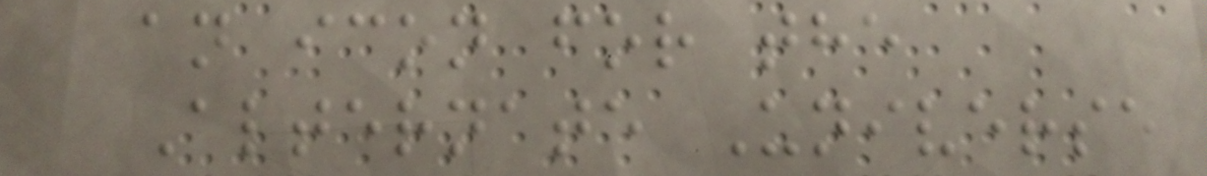an icon for the
Alternate Universe
